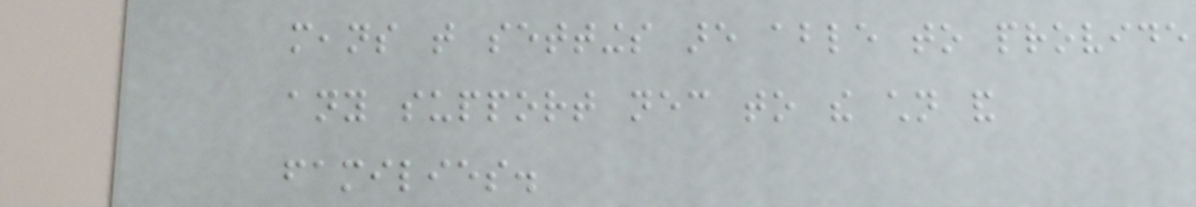means that settings are able to provide
any support necessary to the children and
families.
